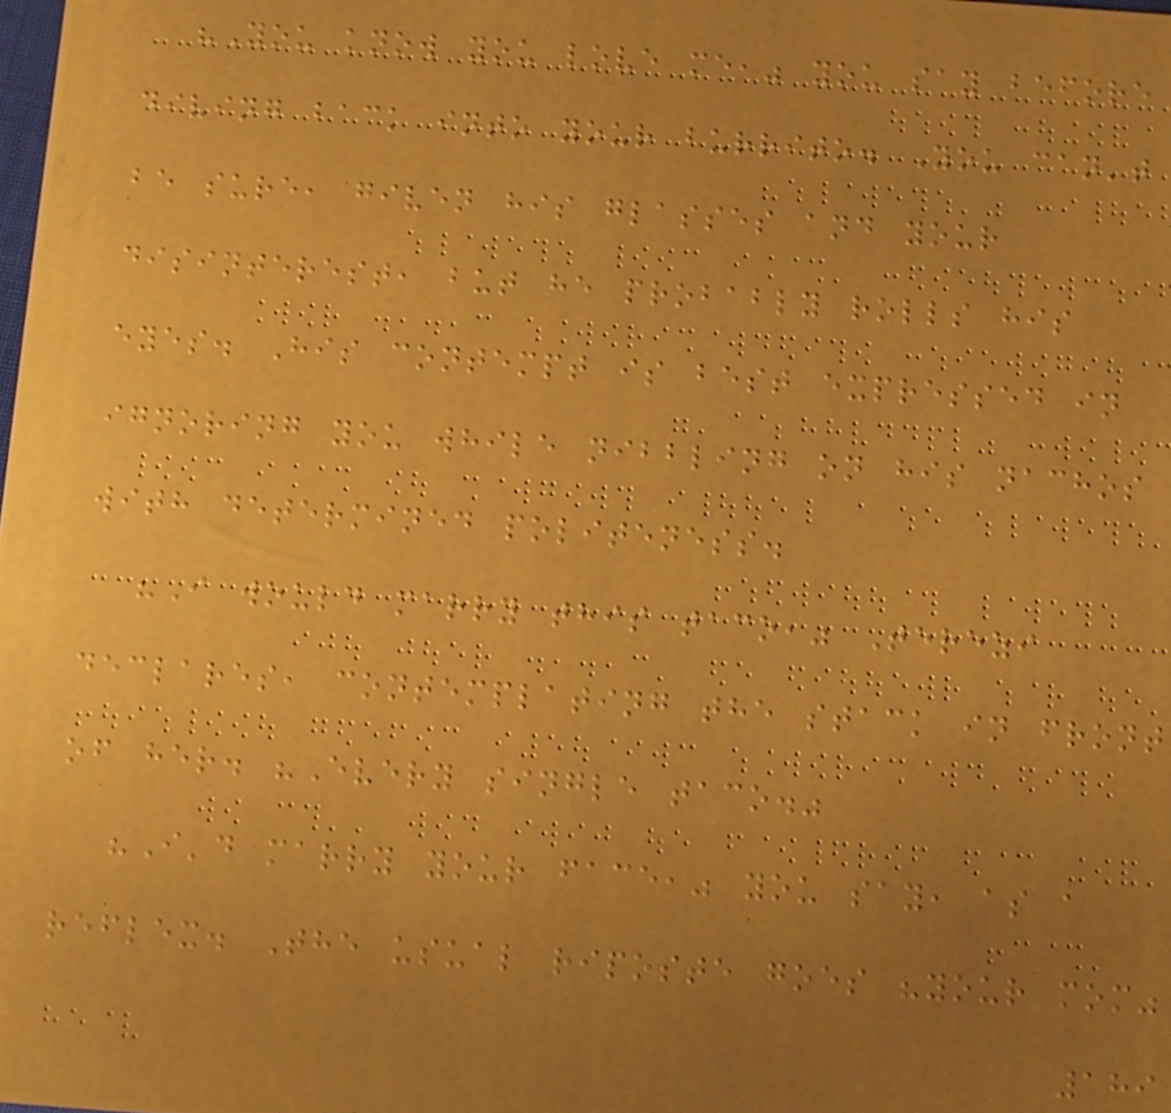"You know you love me," you say before
diving back into your burrito. You can't
be sure, given his glasses and your
disinterest, but he probably rolls his
eyes. His contempt is best expressed in
ignoring you while nibbling on his nachos
with determined politeness.
"I would marry this taco," Terezi
declares, contemplating the stack in front
of her. "Every single taco."
"I'd marry your face," you say, as a
reflex. The usual riposte goes "your mom"
189
